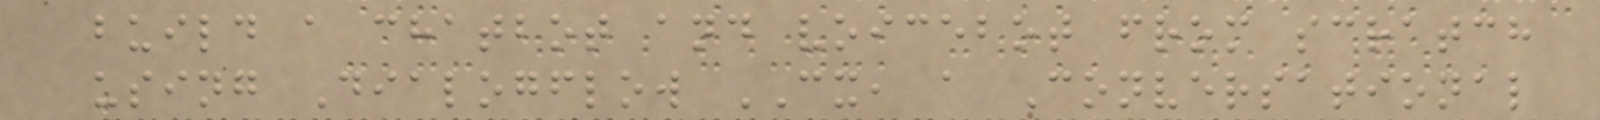build a chatbot and voicebot from scratch
using Dialogflow CX, a Conversational
